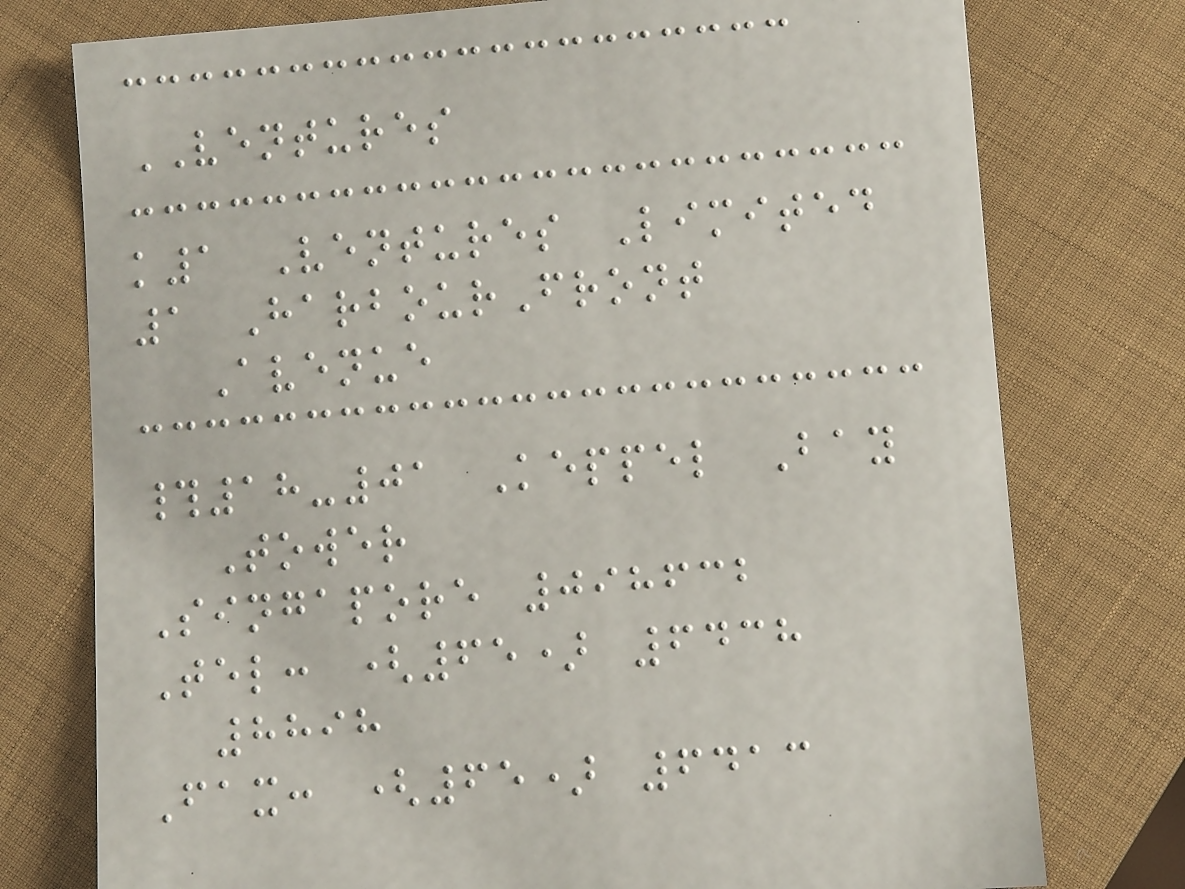VENTURES
k1 Ventures Limited
1 HarbourFront
Avenue
#18-01 Keppel Bay
Tower
Singapore 098632
Tel: (65) 6438
8898
Fax: (65) 6413
